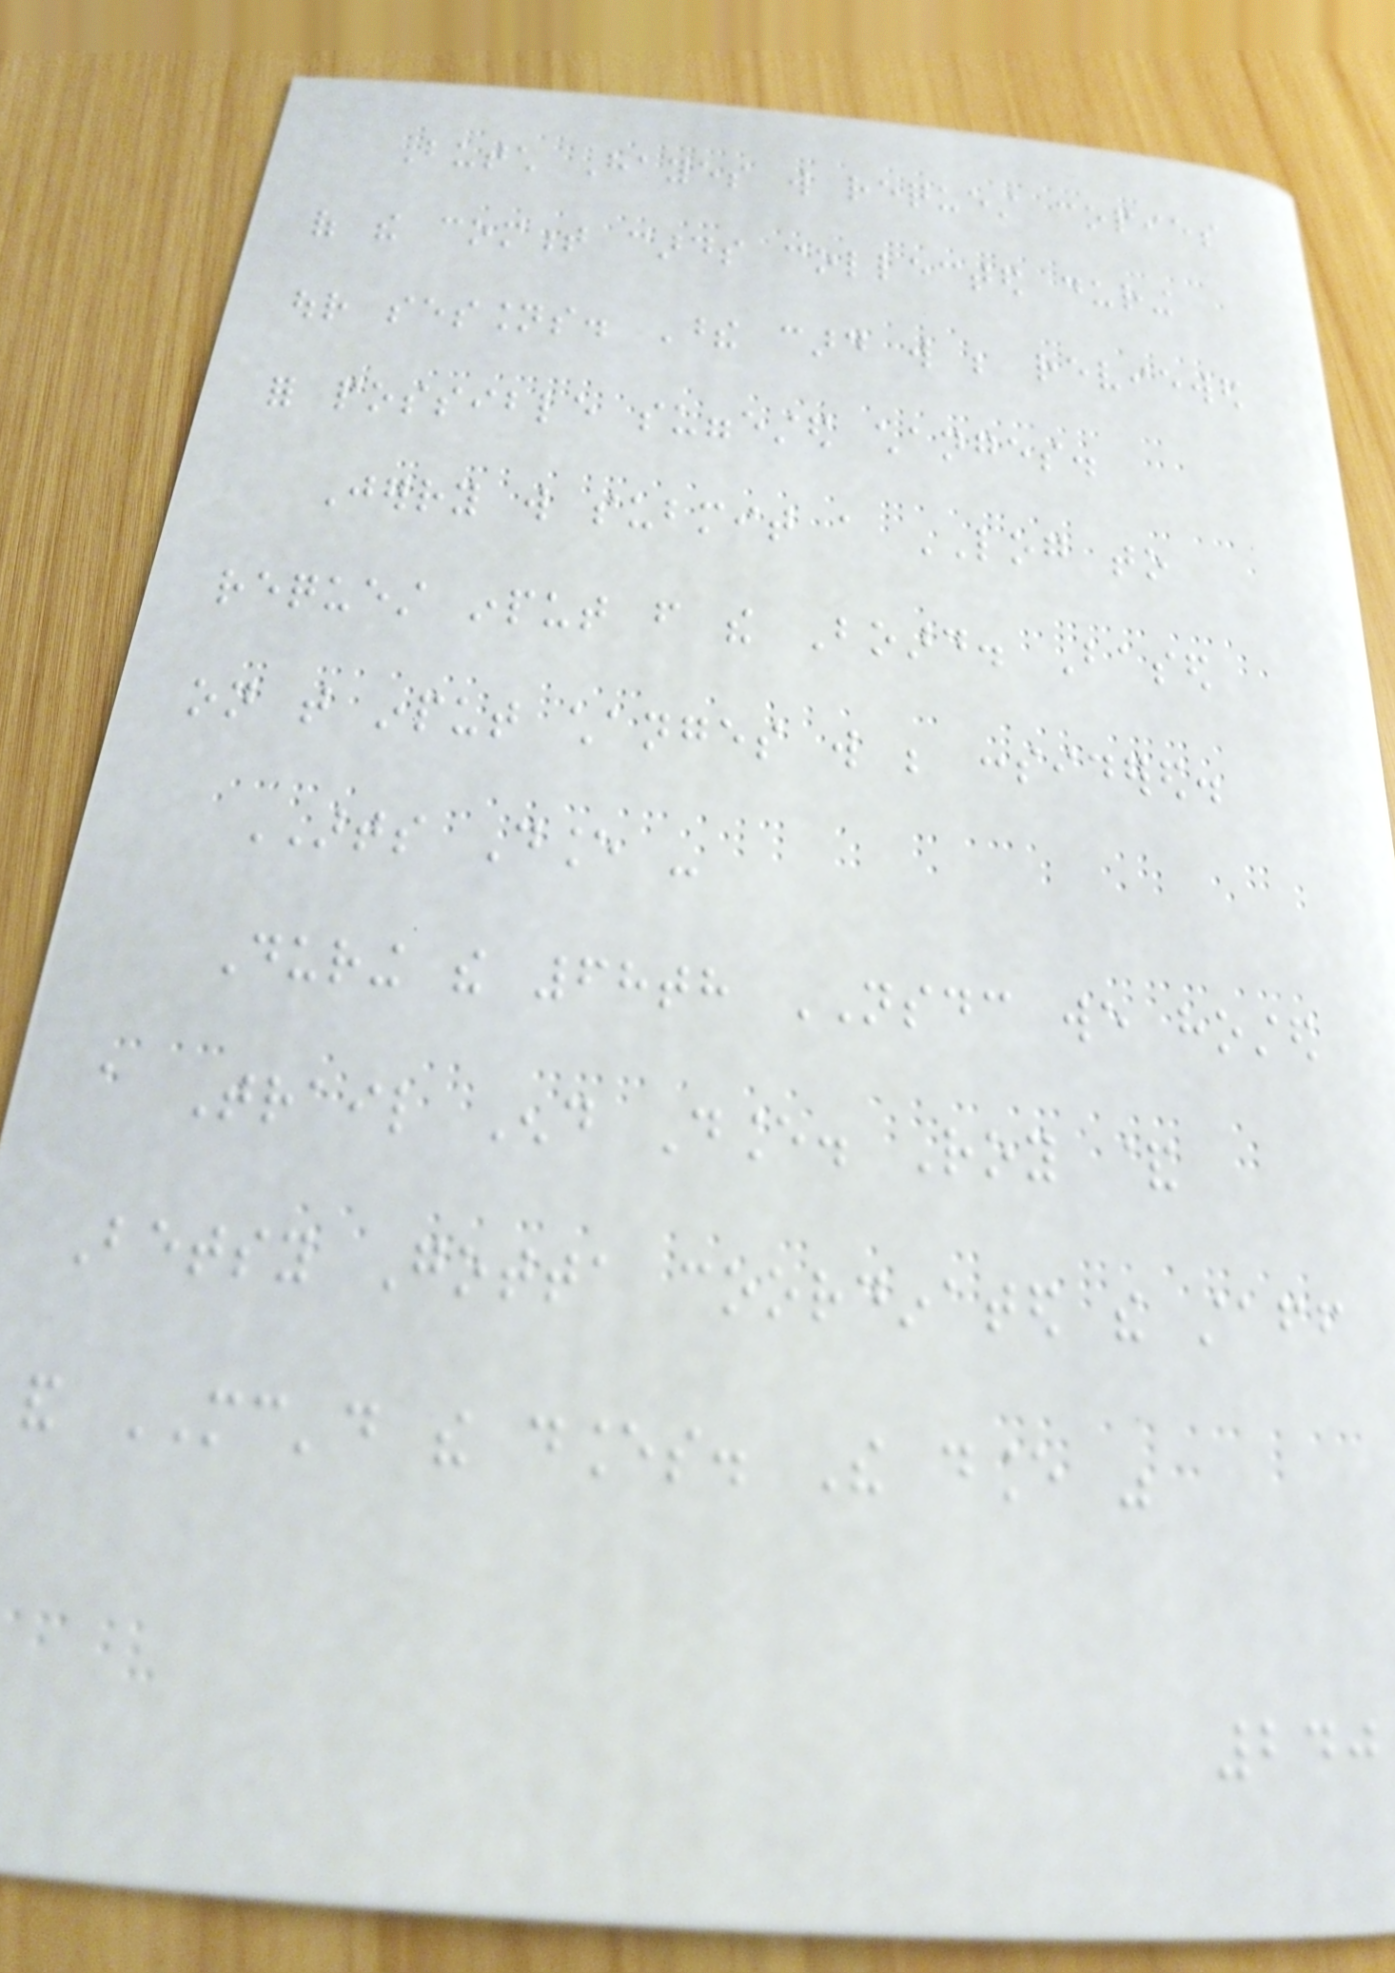Butch Hayes will request copies
of the comment cards collected during
our sessions. These card will be reviewed
for possible suggested changes.
Jerry will submit a LOG to
request input from the Board. Based
on that input changes will be considered.
ARTS Dance -
During the 68th NSDC we hosted
a Trail End Dance. Roy &
Betsy Gotta coordinated the staff
and MC'd the dances. The dance was
240
